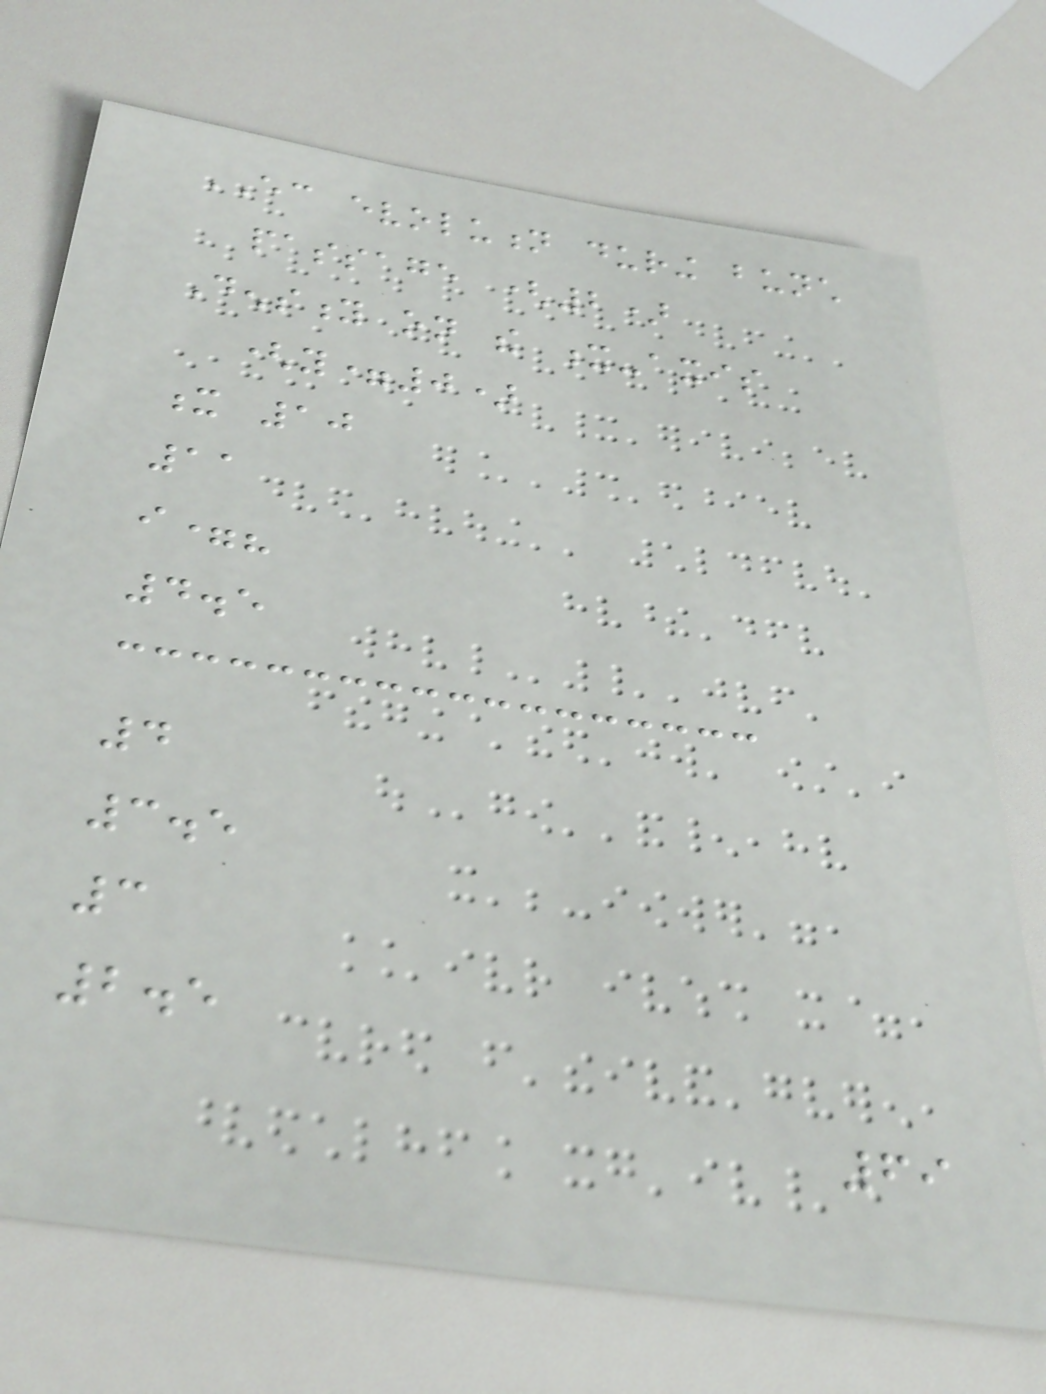EC evolution during bunch
passage (2)
Density on the x-axis
(y=0)
x 10
11
i=?
4.5
4
3.5
3
2.5
69
